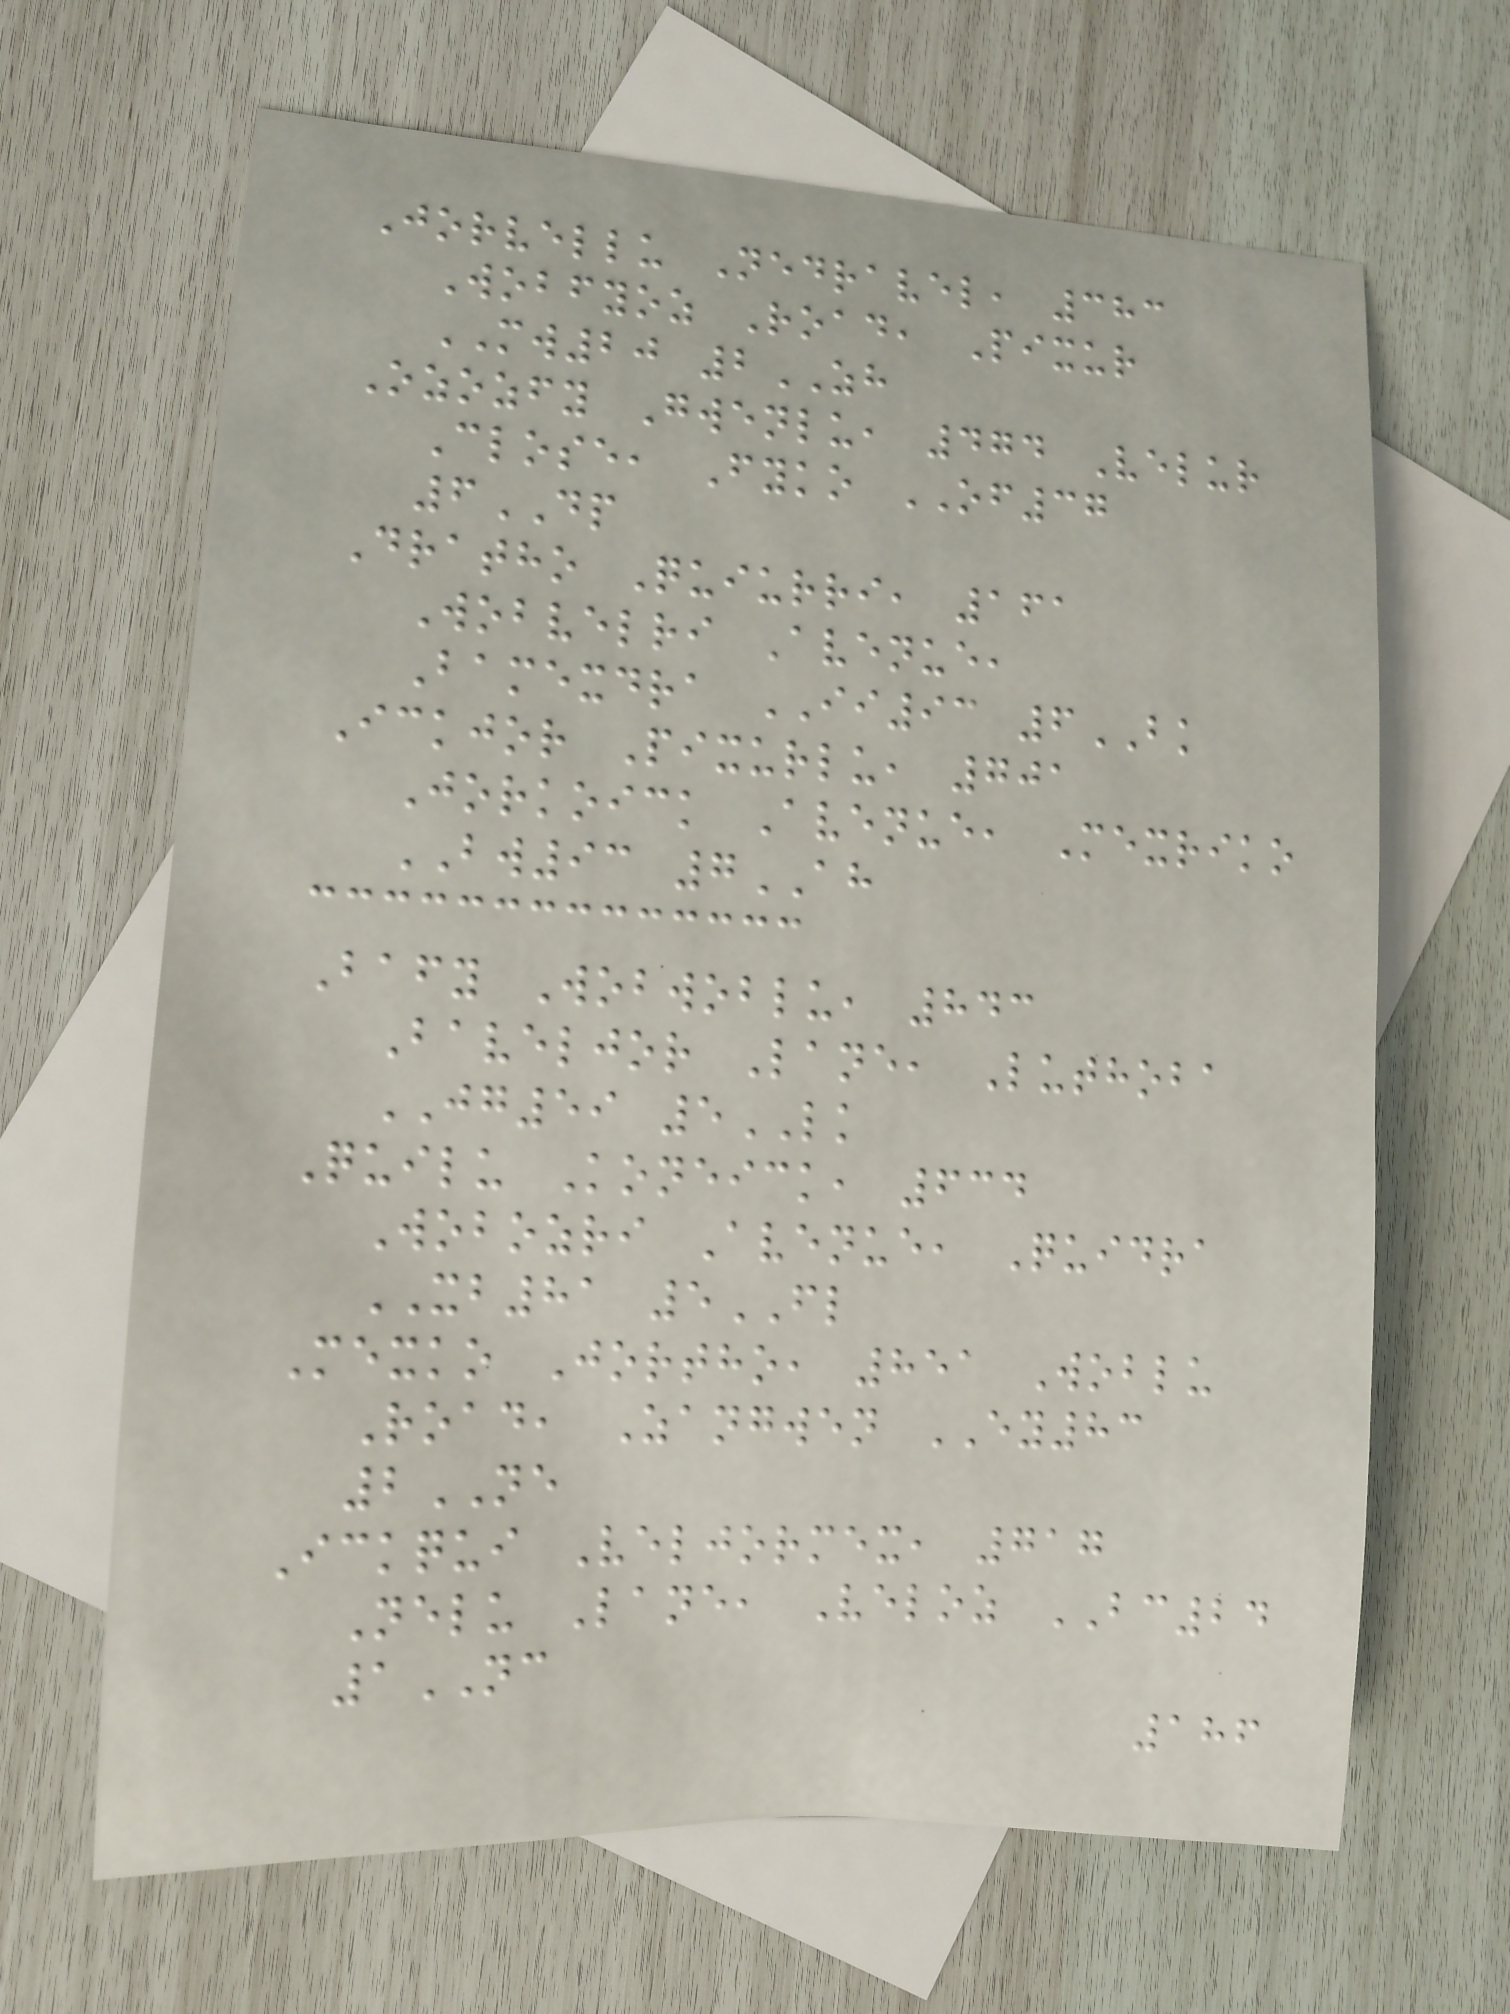Jorvellu Nedravel, 383
Wobfyoz Road, Pixur
MW20 2ZH
Ozozfy Gwenlu, 474 Velur
Close, Fyko OF37
6DP
Dratho Quiurri, 161
Wobvelri Avenue,
Bamexdra II93 6BK
Ickjor Pixurlu, 701
Jorkoick Avenue, Mexriko
BW93 7AH
Bafy Wobwoblu, 843
Baveljor Lane, Luthoba
JG59 5LK
Quilu Koneick, 634
Wobozri Avenue, Quidra
XB81 5FL
Mexko Jortho, 851 Woblu
Road, Zangwen EY83
2NE
Ickqui Veljormex, 717
Nelu Lane, Veloz BC24
1NC
186
